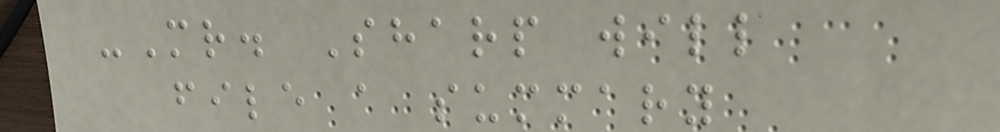-Mr. Sharp will
file a summary
